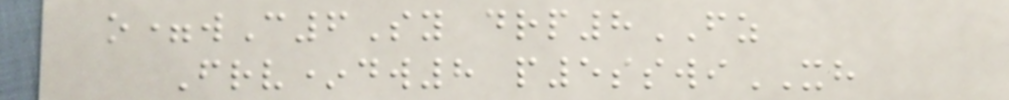o=wC6Sy drp8FZ
Frv*dw8 p5sswiXH
